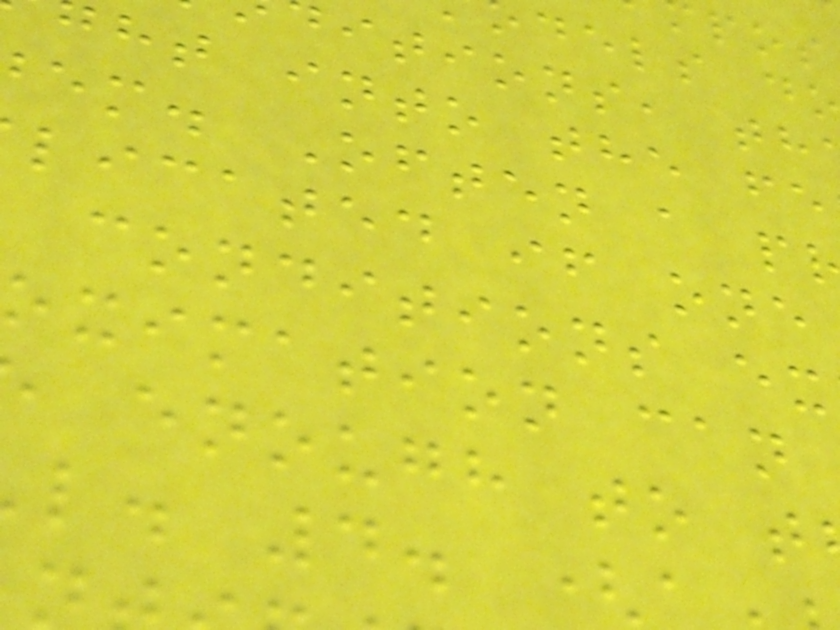itions, th
ht into the fe
em. Often a p
licated if one
conditions ex
oximation can
enough to t
l. 4. (
